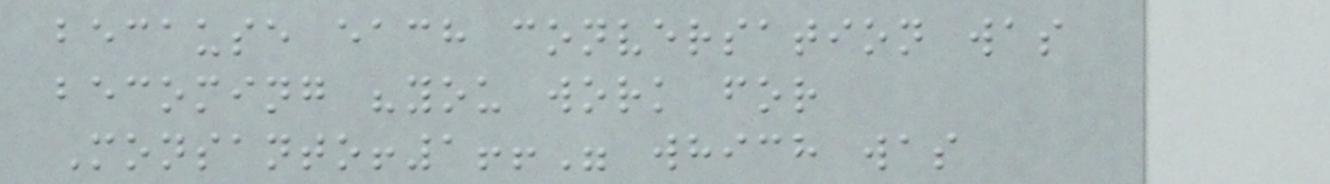because each conversation was
becoming "you work for
Monsanto!1!!" which was
